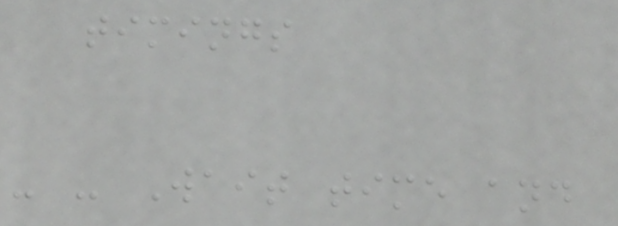timings
- - Wait time and
